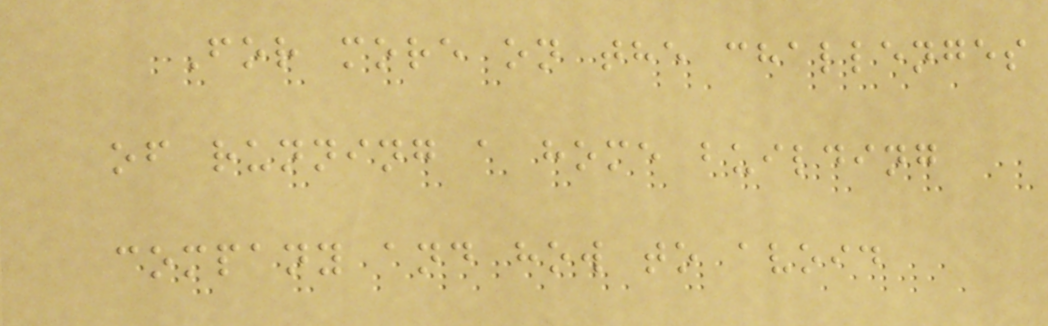For more on the challenges
of running a home building
company and how to avoid
